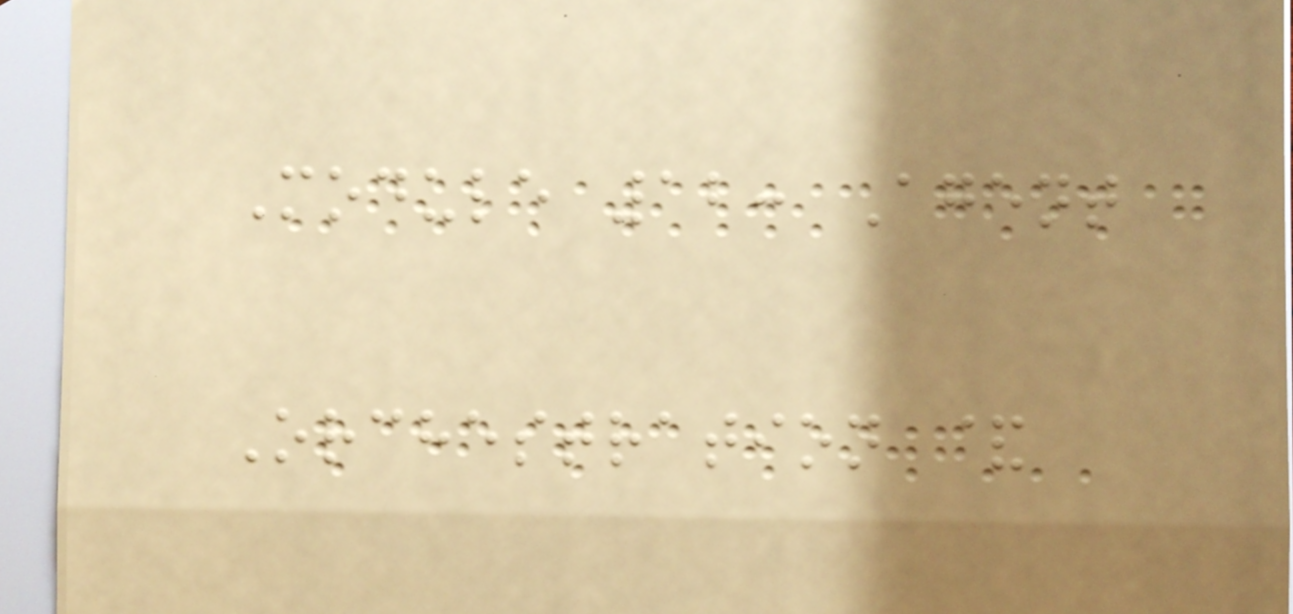Module 12: Agent
Orchestration &
